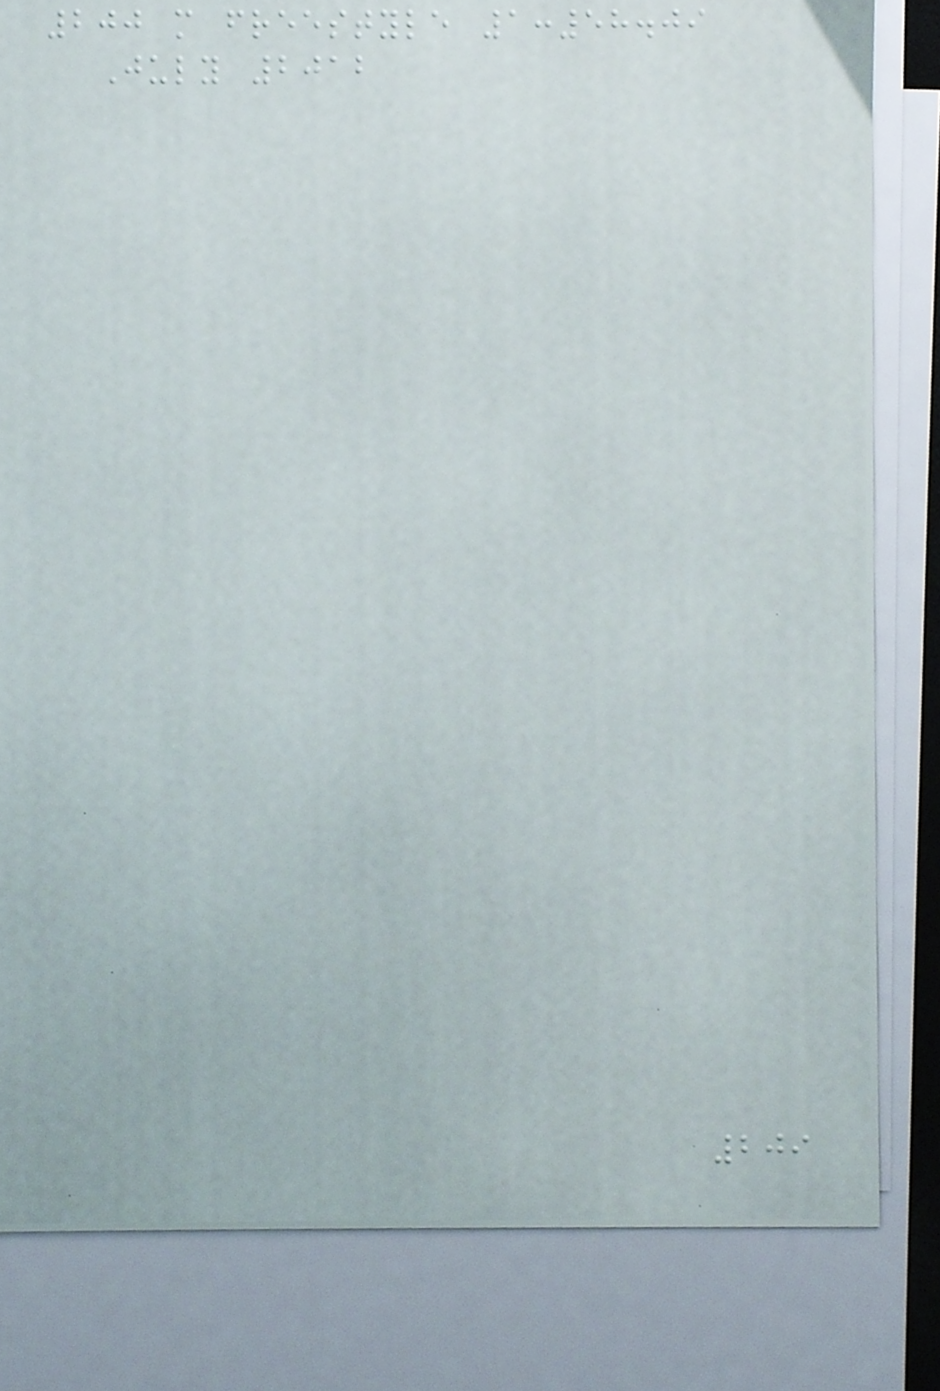200 m freestyle 1:58.09
July 2012
209
